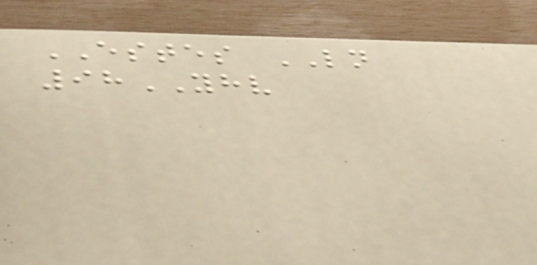ESTES LN
98YHV
